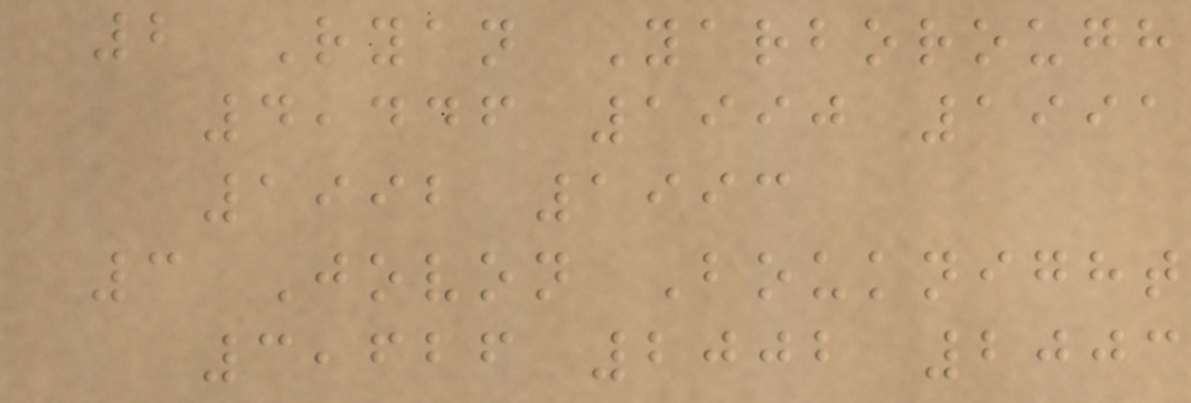2 Ryan Yarborough
4,446 1990 1991
1992 1993
3 Jovon Bouknight
3,626 2002 2003
